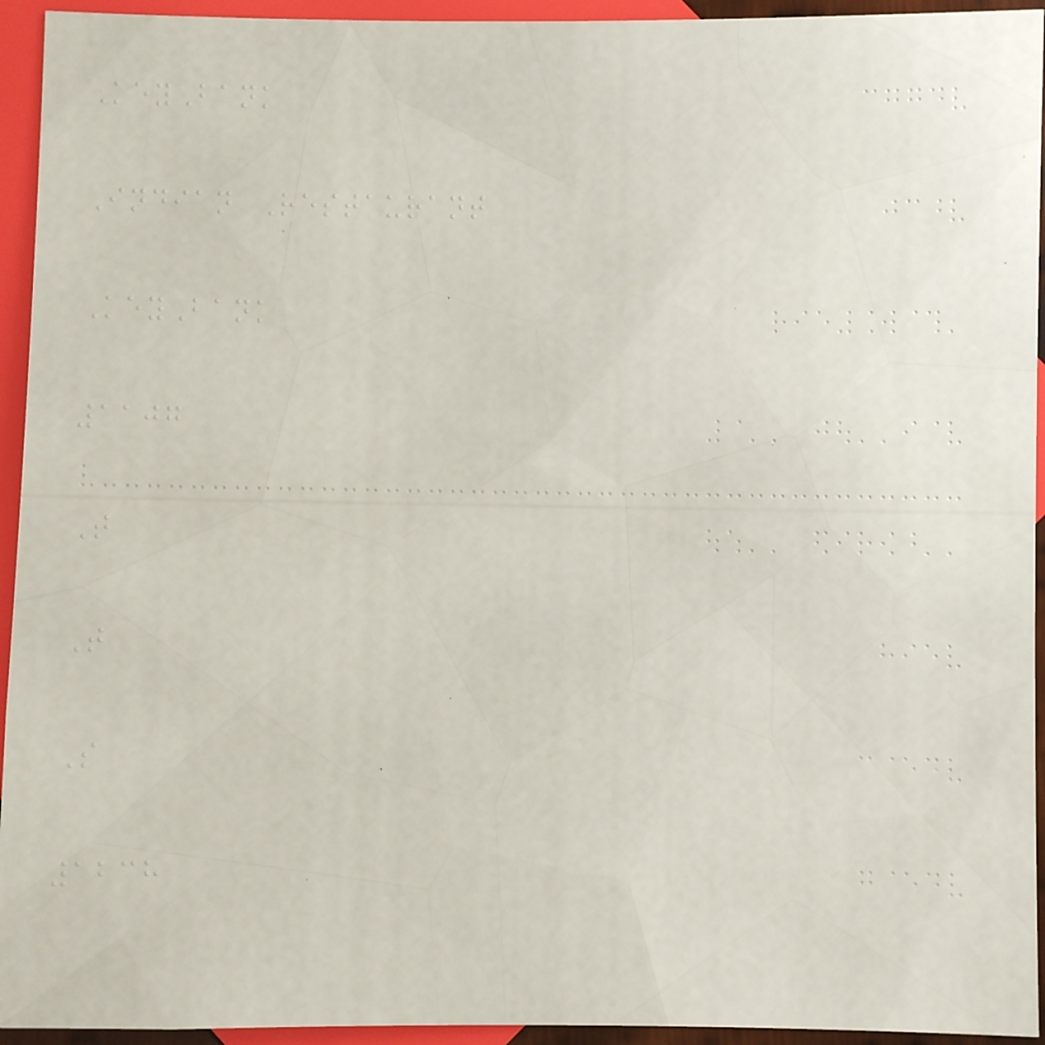KeyBank
Indian Restaurant
KeyBank
1107
T
T
S
1238
